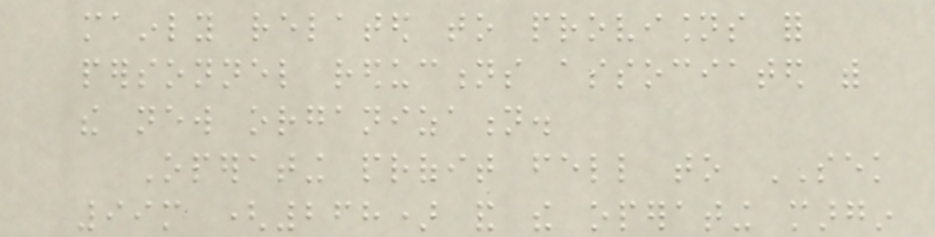mainly related to provisions for
personnel reductions associated with
the new organization.
Operating profit fell to SEK
99m (268) and the operating margin
